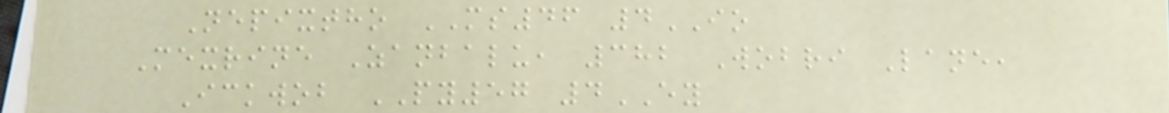Nepixtho MS46 4IO
Mexrine Zanbalu, 382 Wobri Lane,
Ickwob PY57 4EY
